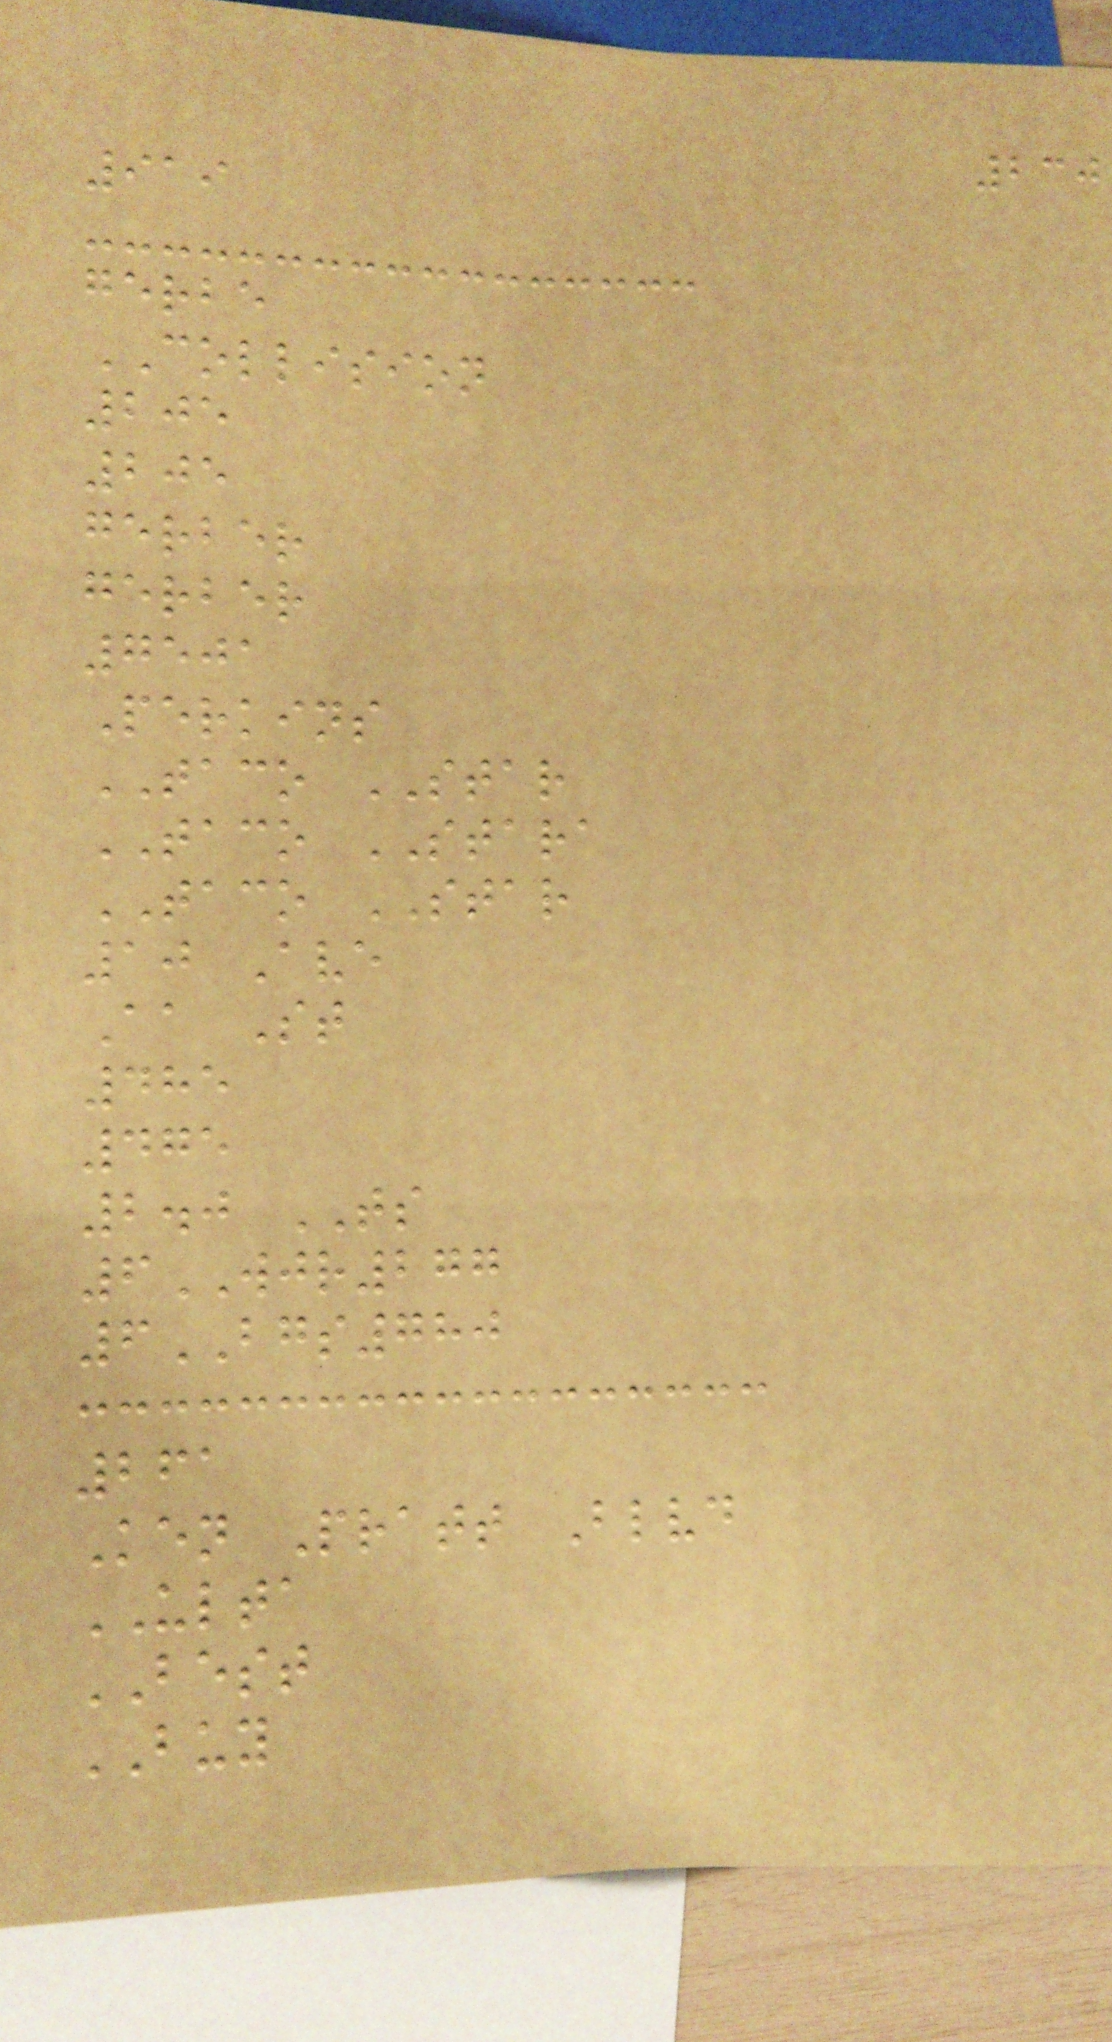230
919
gerbe
COLLISION
205
205
gerber
gerber
7501
Perkins
TACO STAR
TACO STARA
TACO STAR
10 Ave
Aa St
485
475
2.0 TS
6WJR277
6BGS780
261
Ken Pratt Blvd
ULTA
BEST
BUY
